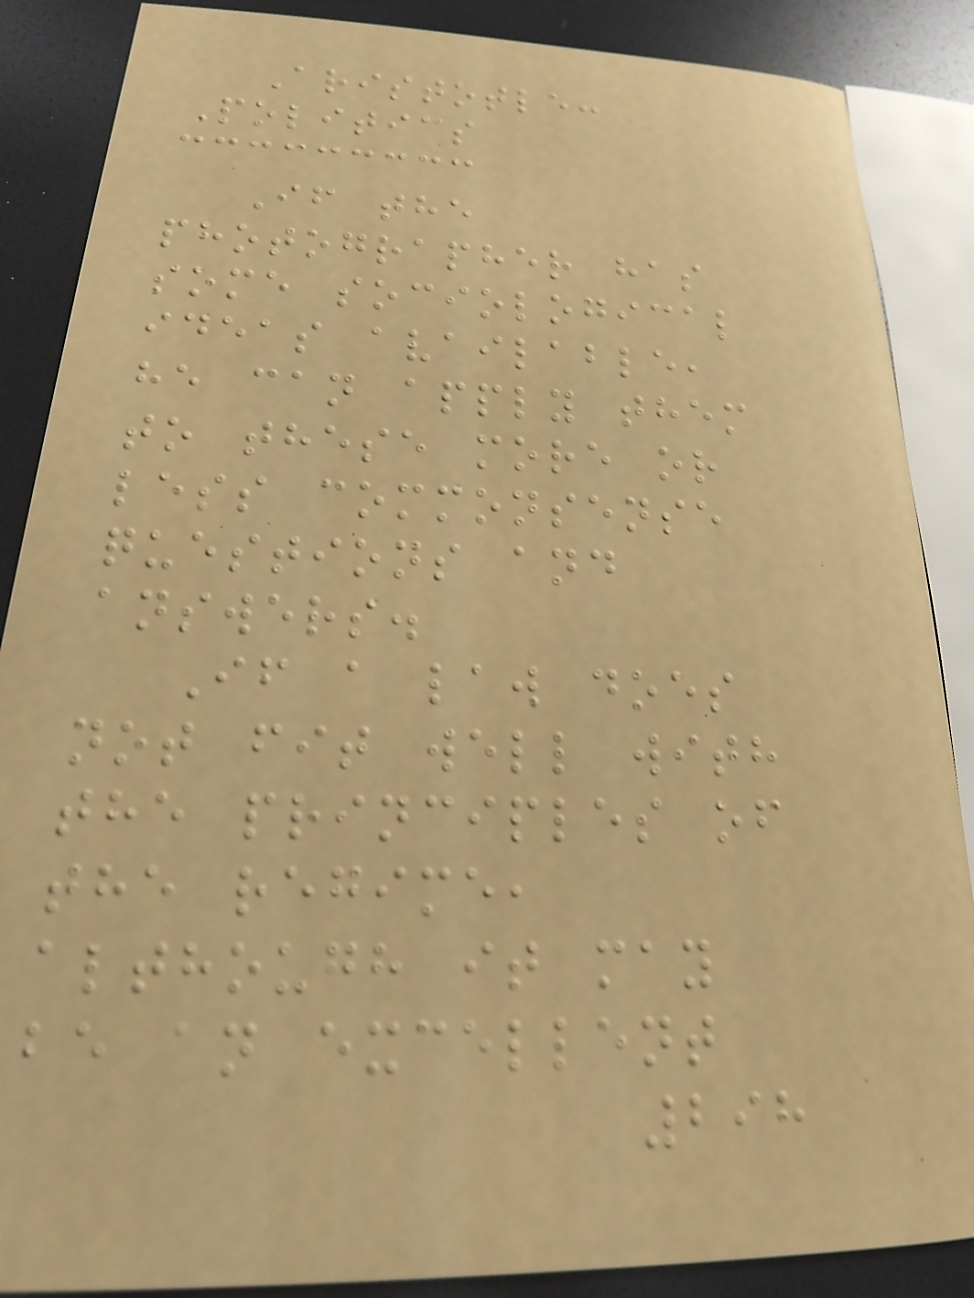Aristotle:
Politics
If the
photographer has
some sociological
ideas available,
he can apply them
to these more or
less commonsense
questions and
answers.
If a law does
not fit well with
the principles of
the regime,
although it may
be an excellent
298
